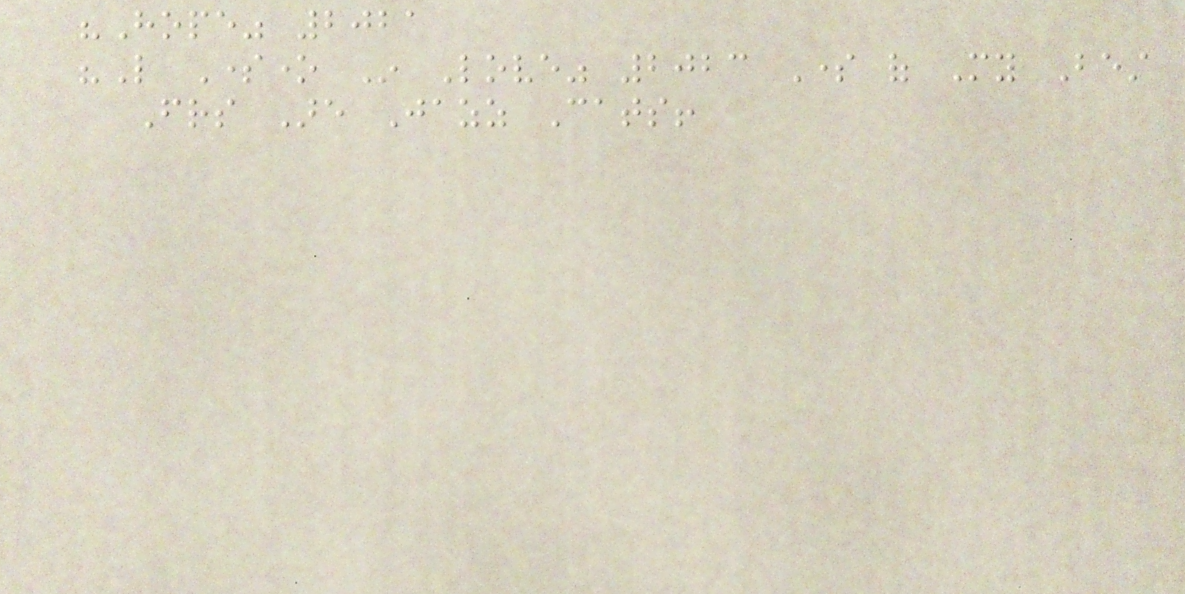"Hope" 2021
"Like Someone In Love" 2023 Some of My Best
Friends Are Jazz Cats!
